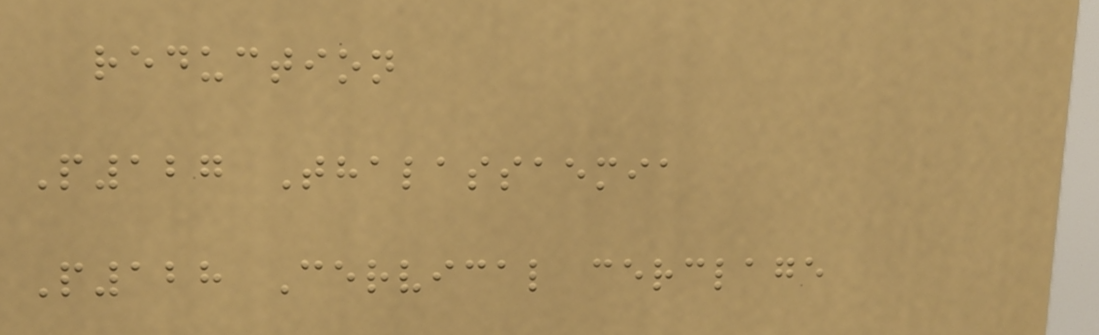reduction
P127 Thalassaemia
P128 Cervical cerclage
